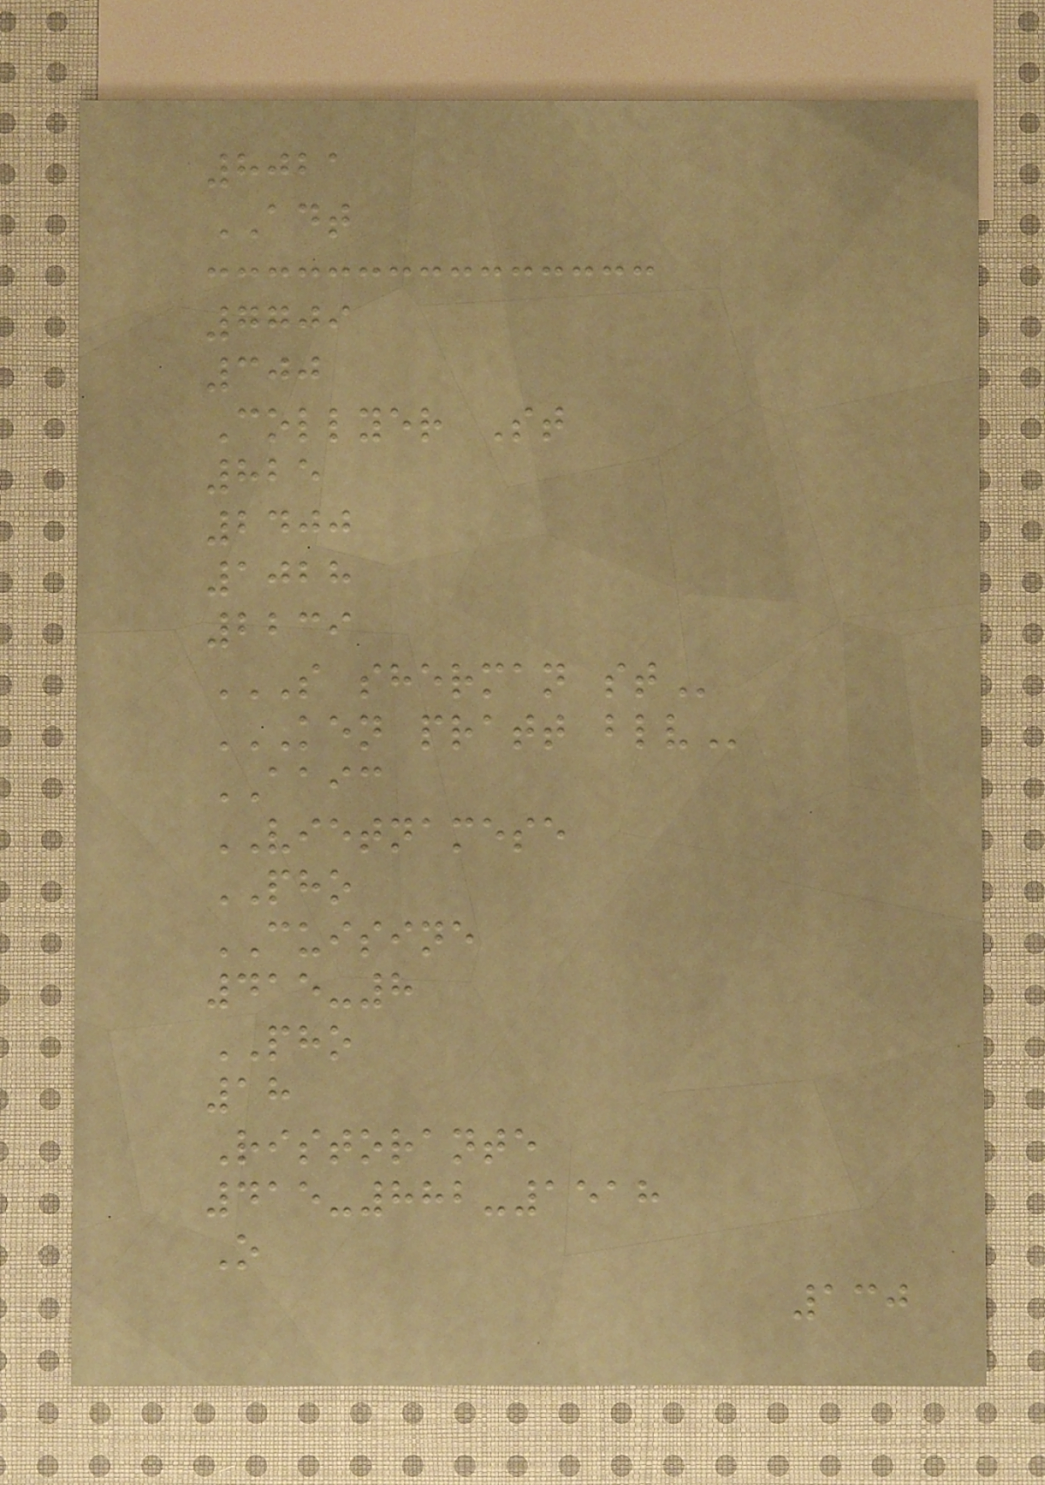8021
ADT
7709
300
Collyer St
825
2400
1028
2239
S SHERMAN ST
KEN PRATT BLV
AAIC
VIETNAMESE
PHO
CUISINE
415-8
PHO
18
Ristorante
415-882-1518
O
130
